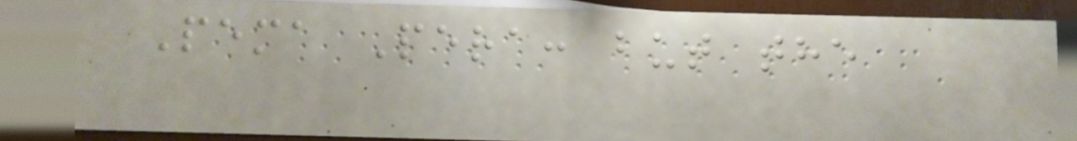Pema Pera: but the
